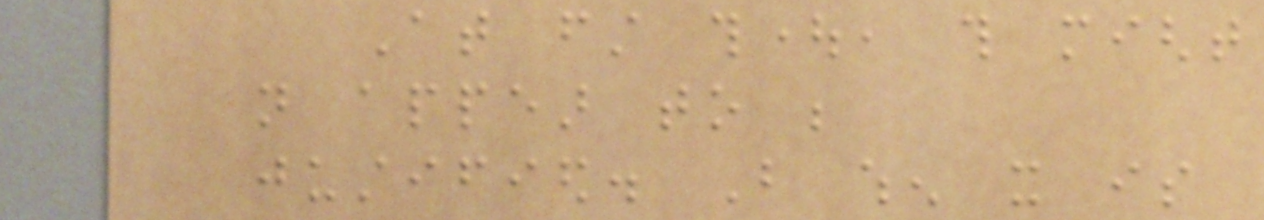At first thought, this might
not appear to be
justified. But when it is
